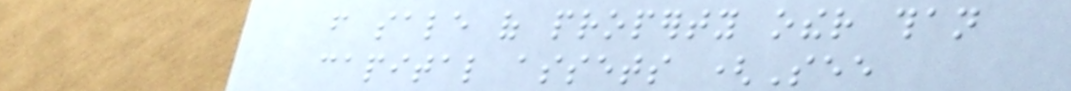from sale of property other than
capital assets (See
